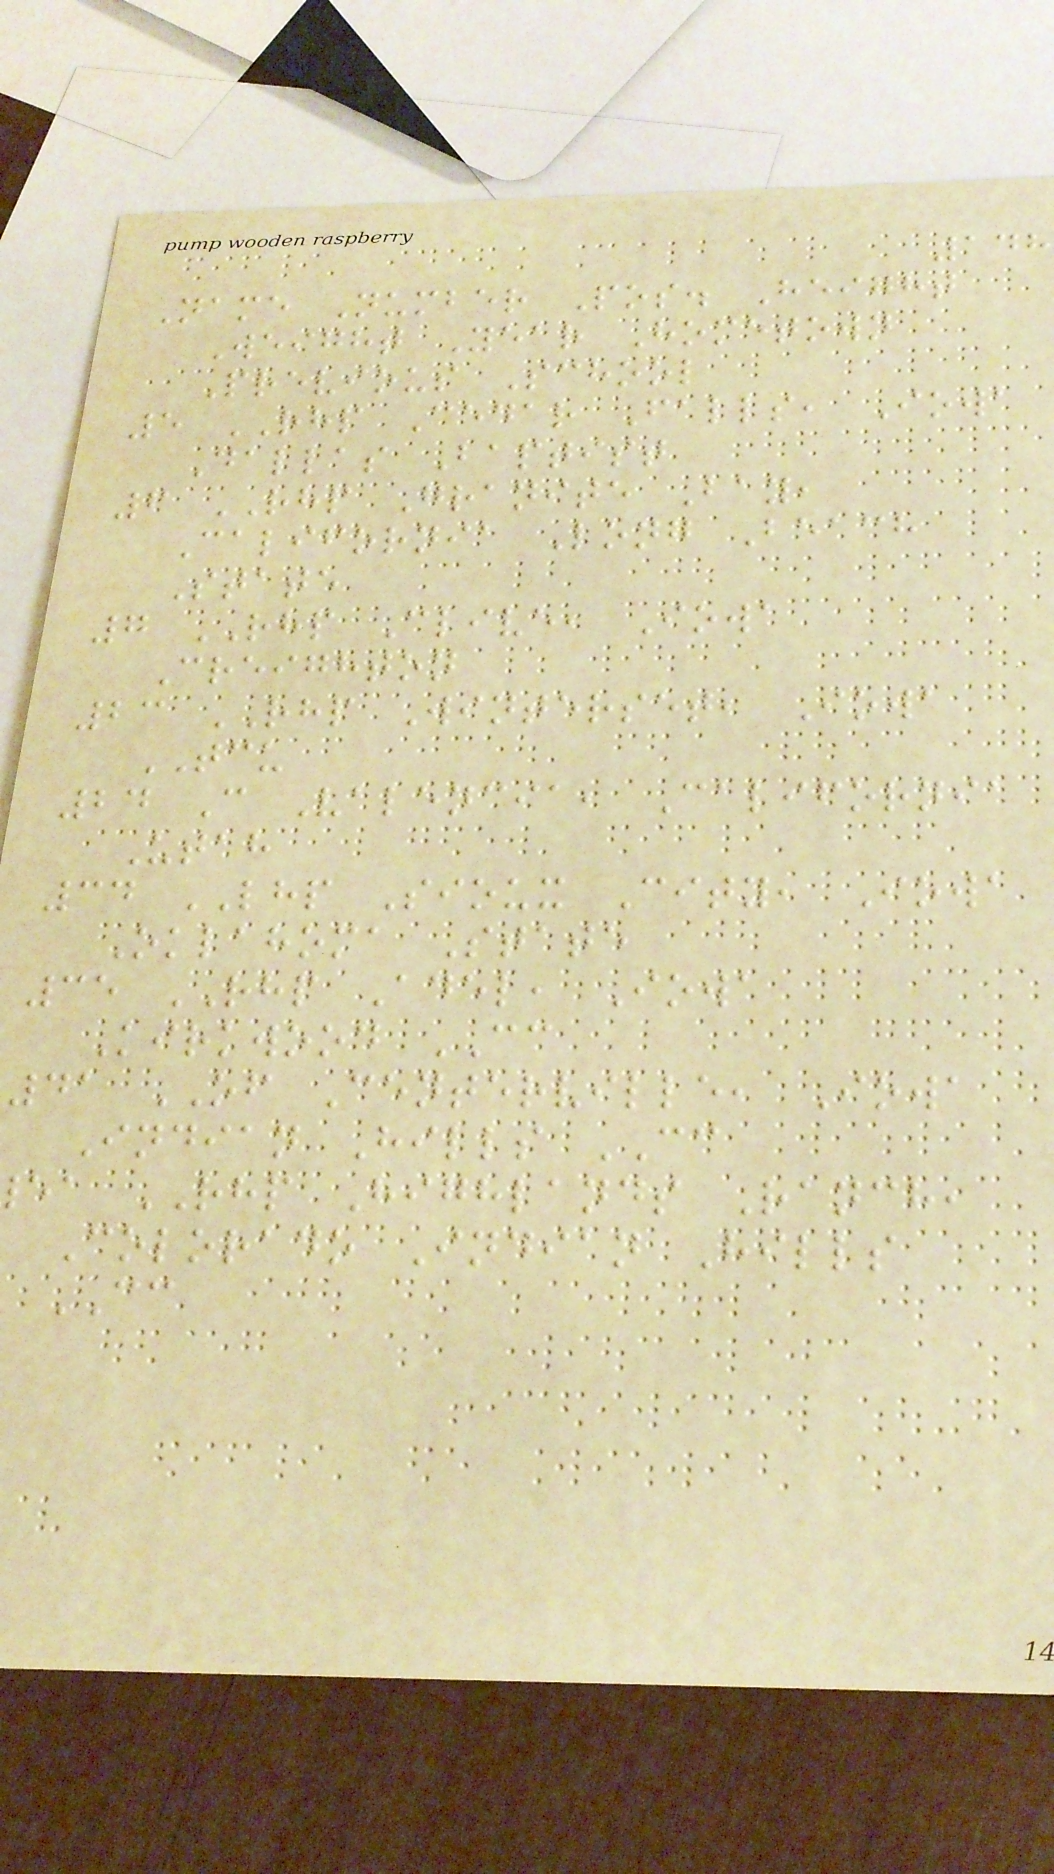148
Name Number Pos. Height
Weight Year Hometown
Previous School
5 RHP Cedar Falls, Iowa
Dallas Baptist
6 RHP Granite Bay,
California Long Beach
State
7 RHP Clive, Iowa
Creighton
23 RHP Winterset, Iowa
TCU
24 C Valencia, California
Utah
34 LHP Sioux City, Iowa
Oklahoma State
35 RHP Adel, Iowa
Kirkwood CC
41 OF Centerville, Iowa
Indian Hills CC
ea RHP Highlands Ranch,
Colorado Indian Hills
CC
